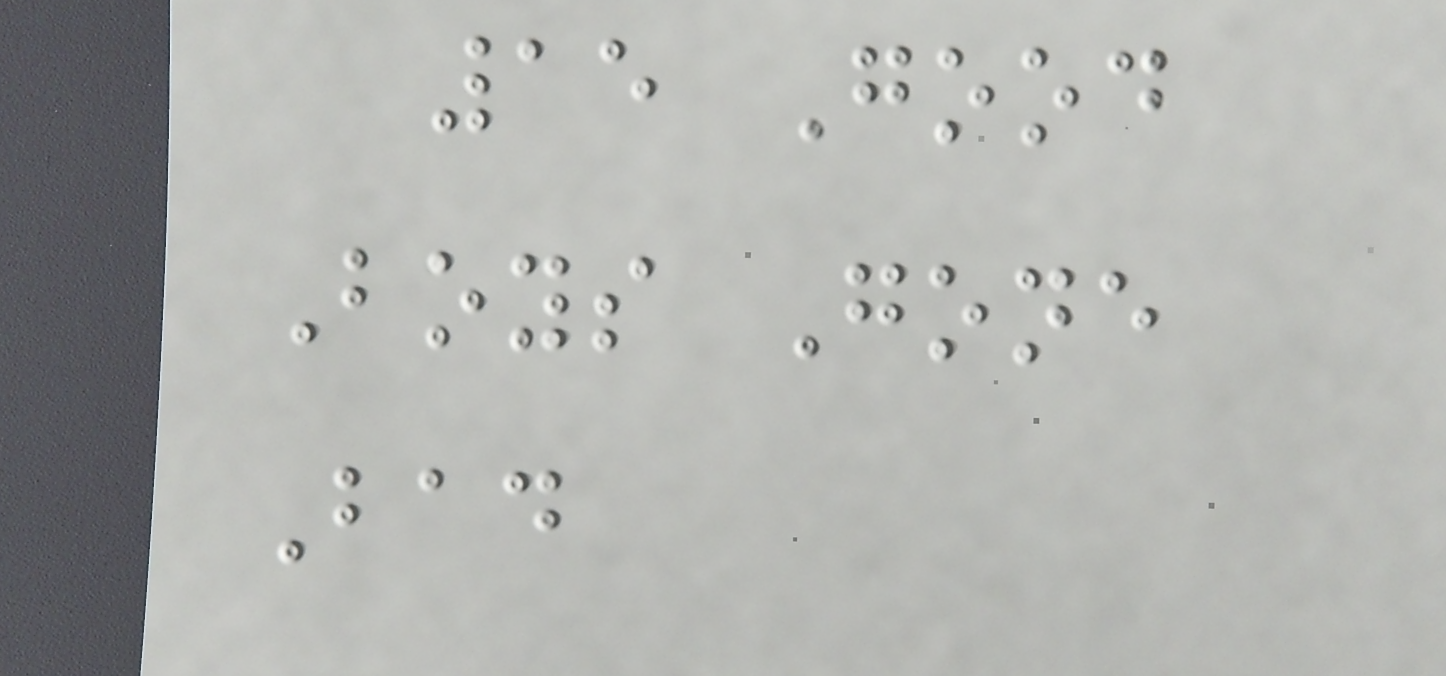15 Good
Boys Gone
Bad
